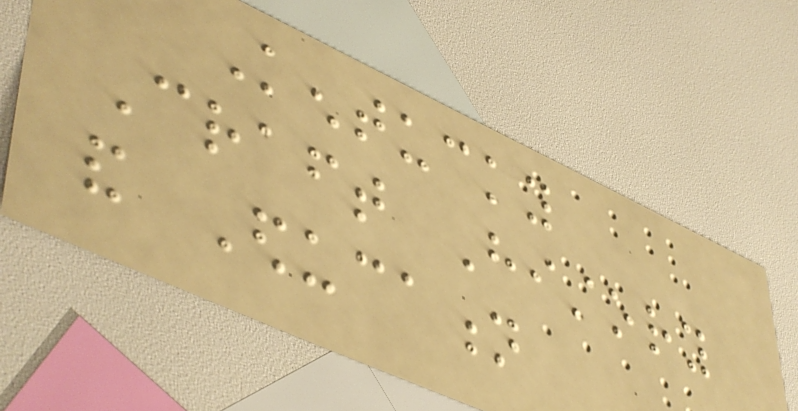Kentucky
Craft History
and Education
